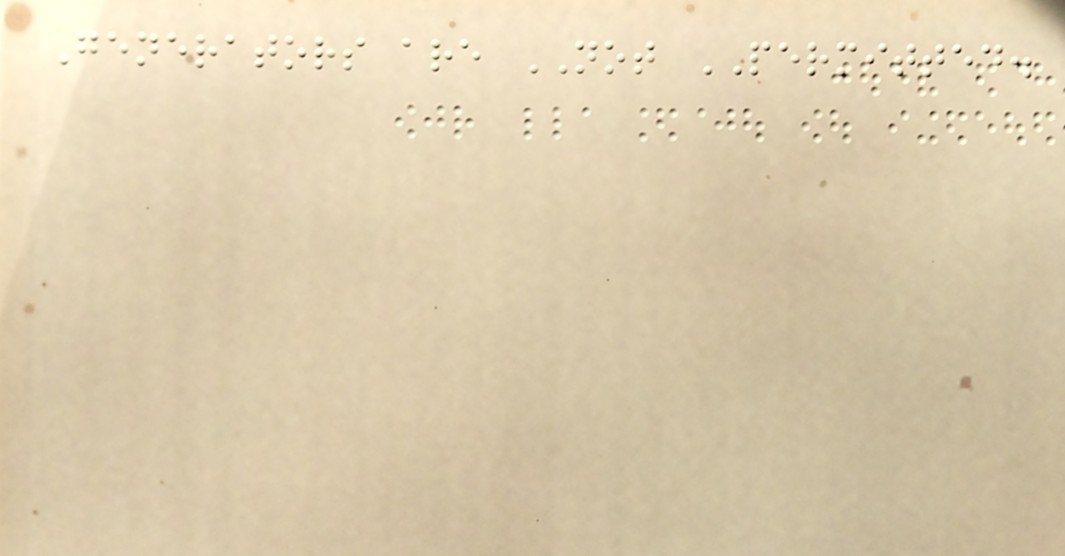Generators are NOT PERMITTED.
